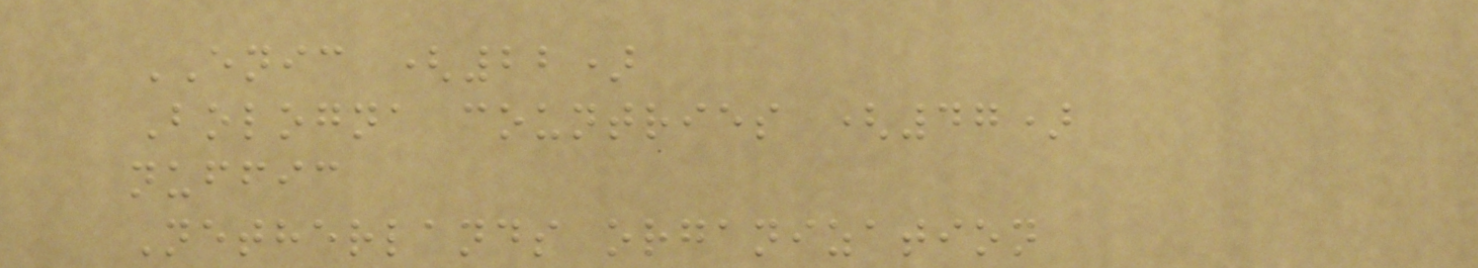ENIC (22)
Bologna countries (47)
nuffic
Netherlands organization
